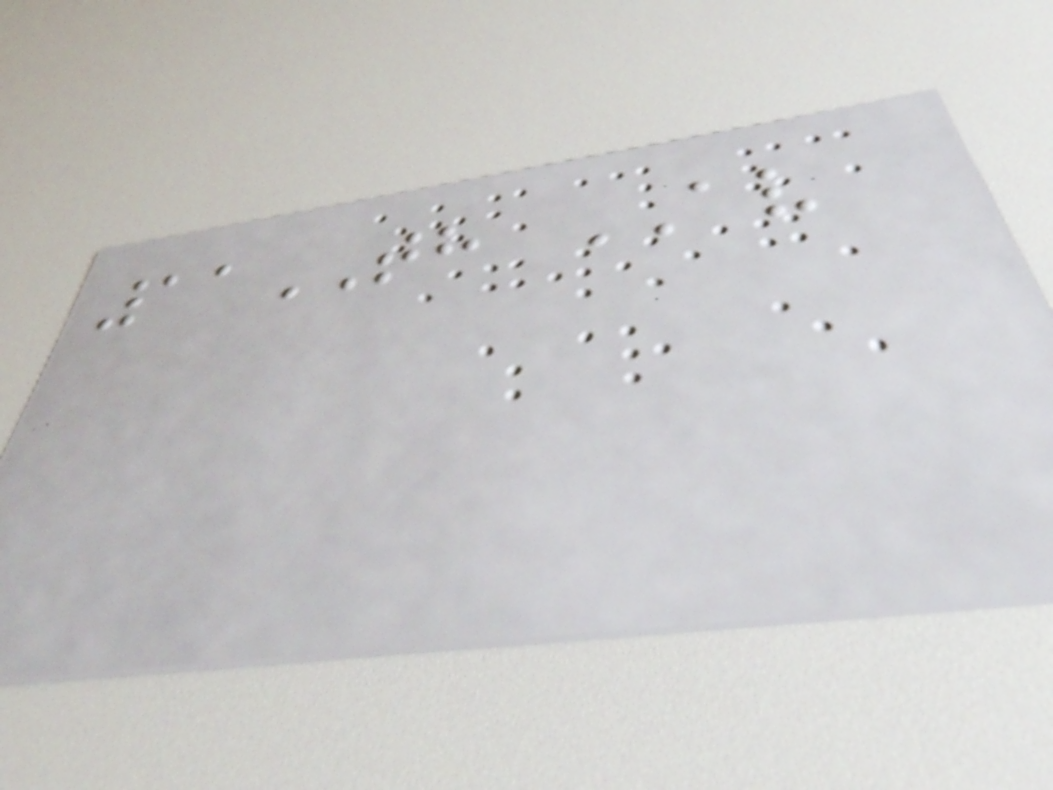11TH AV
